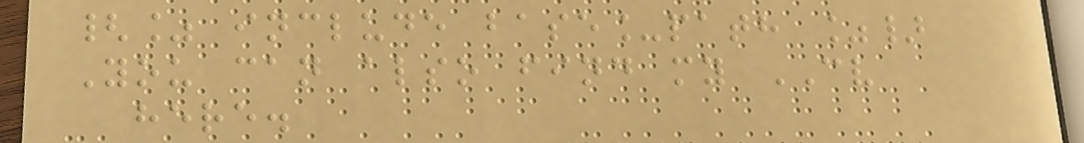{% include base_path %}
You can also find my CV
here.
